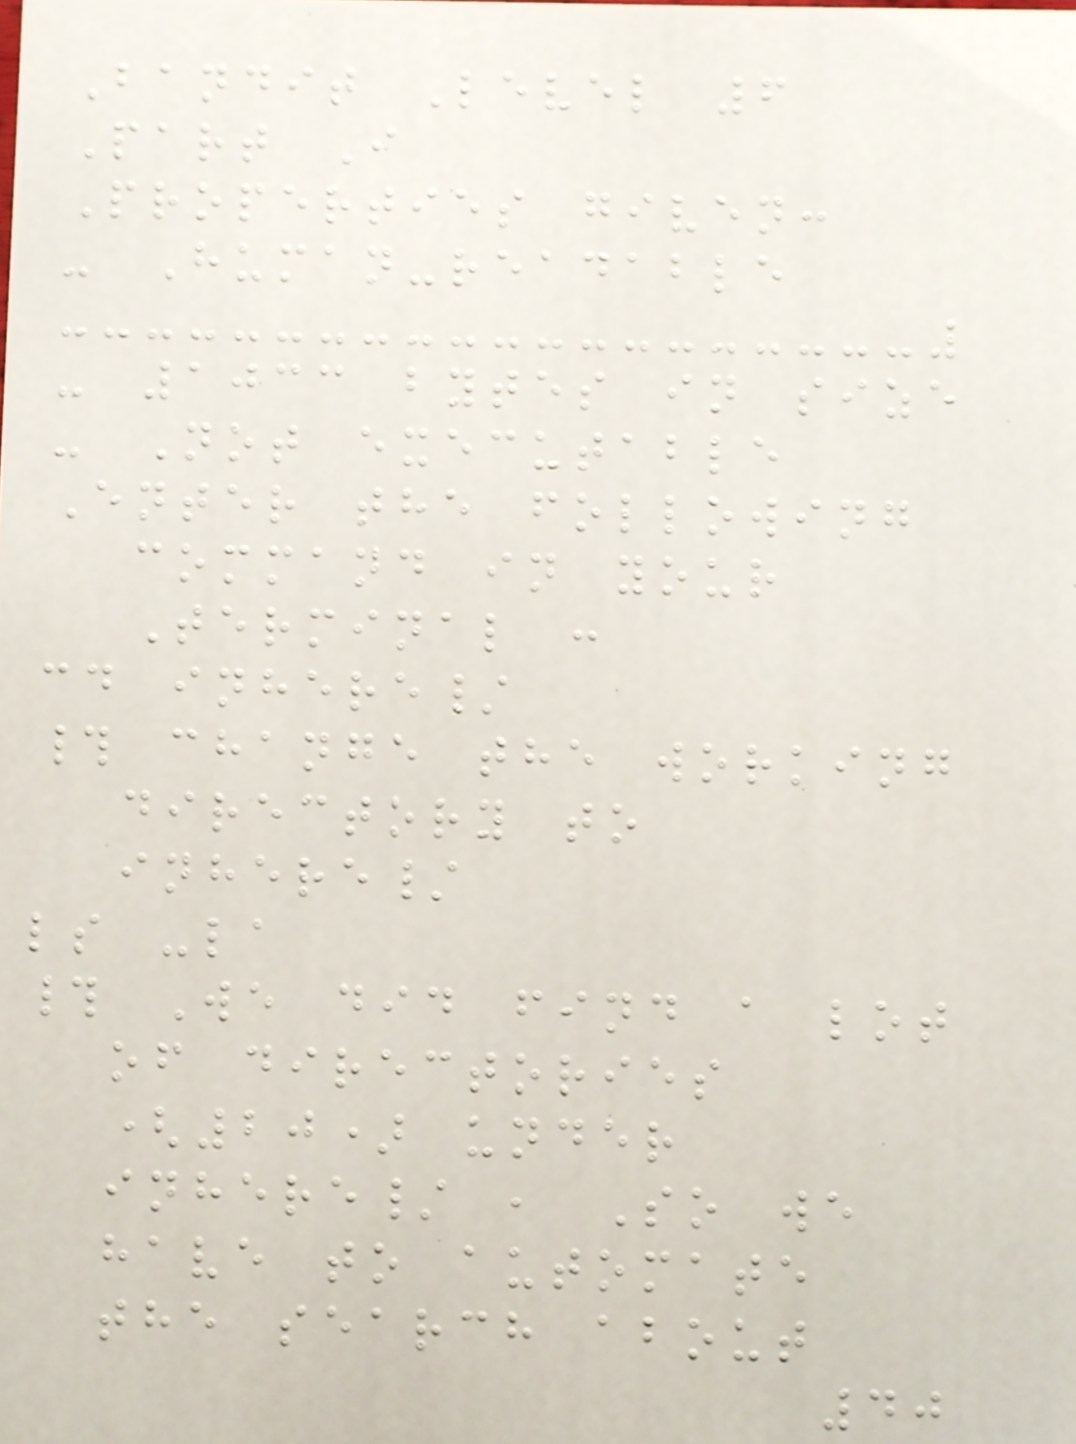Bandit Level 6
Part I
Properties given:
- Human-readable
- 1033 bytes in size
- Not executable
Enter the following
command in your
Terminal :
cd inhere/
# change the working
directory to
inhere/
ls -la
# We did find a lot
of directories
(20) under
inhere/ , So we
have to automate
the search about
40
